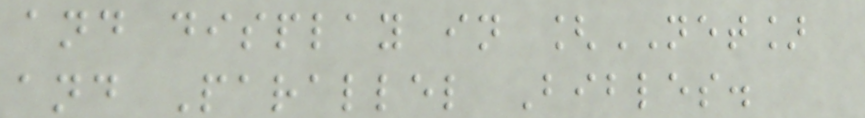and display in [NET]
and Parallel Bibles.
